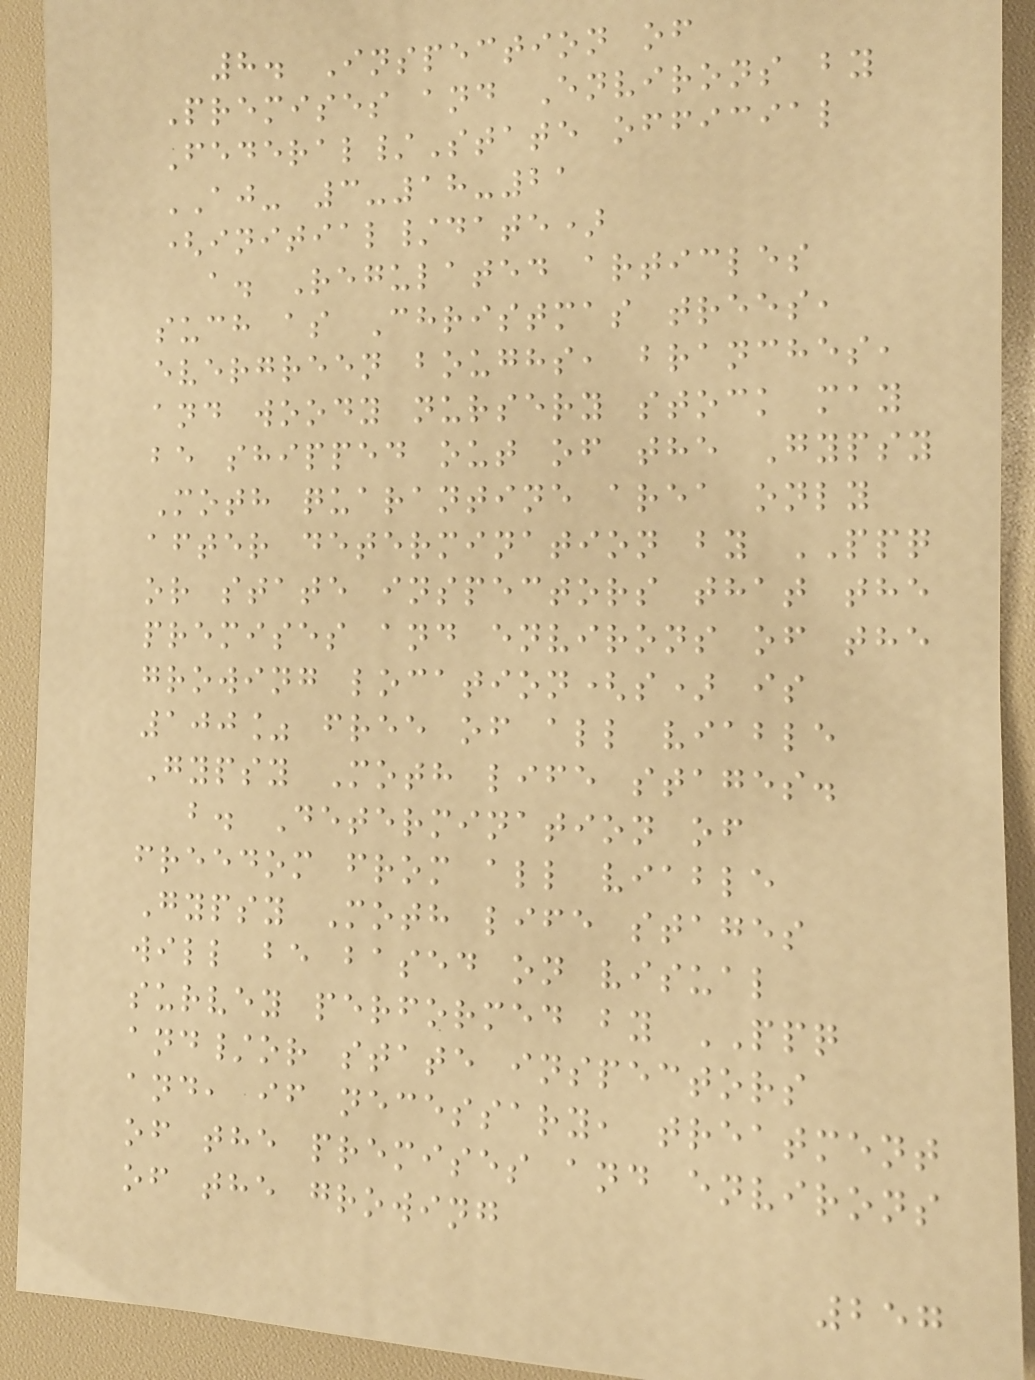8. Inspection of
Premises and Environs by
Federal/State official
AJ- 3-18-21
(initial/date)
a. Regulated articles
such as Christmas trees,
evergreen boughs, branches,
and woody nursery stock may
be shipped out of the Gypsy
Moth quarantine area only
after determination by PPQ
or state inspectors that the
premises and environs of the
growing location(s) is
100% free of all viable
Gypsy Moth life stages.
b. Determination of
freedom from all viable
Gypsy Moth life stages
will be based on visual
survey performed by PPQ
and/or state inspectors
and, if necessary, treatment
of the premises and environs
of the growing
257
